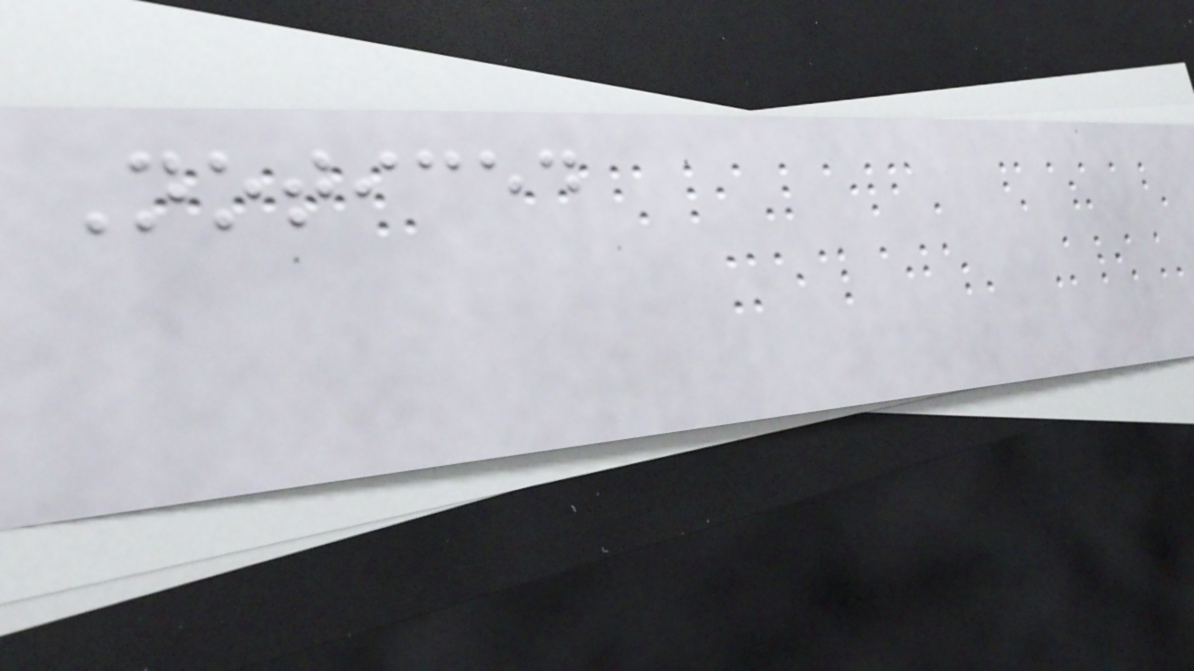Noticed
